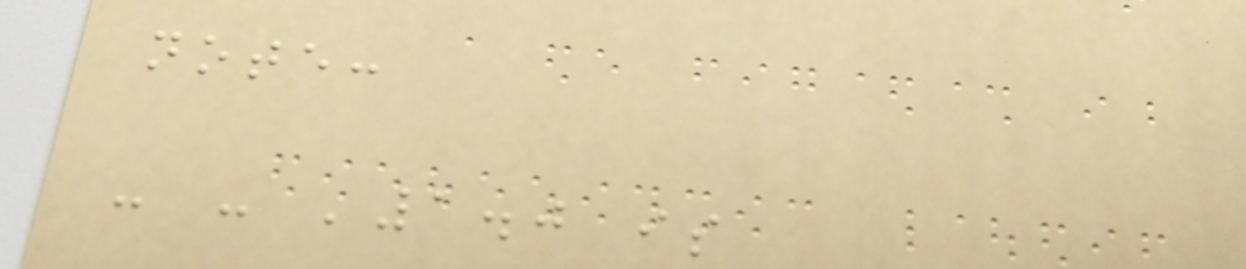note:
- - '1.0 is
